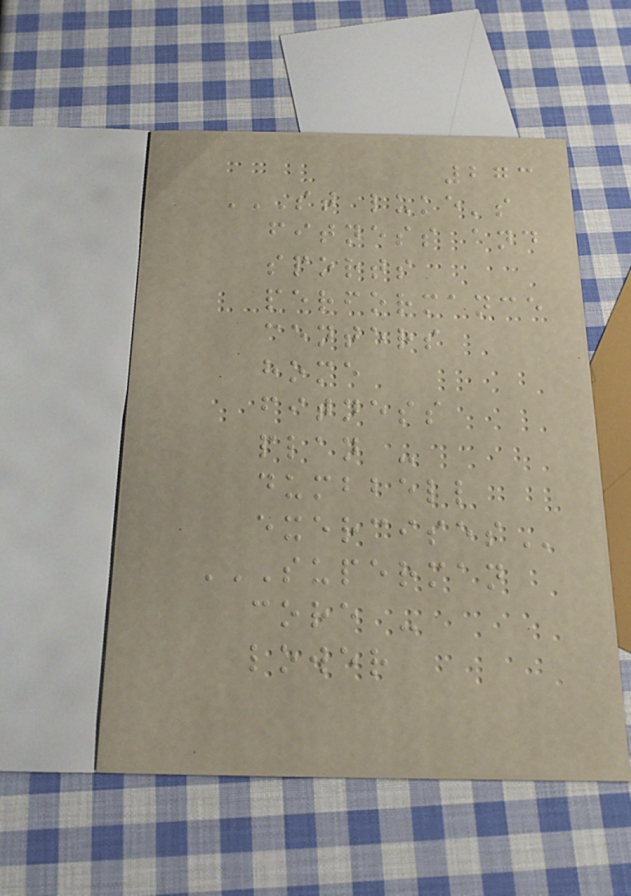273
ST LUKE'S
FITNESS AND
SPORTS
PERFORMANCE
CENTERS
HOME
FITNESS
PLAN -
DUMBBELL
EXERCISES
SUPERMAN
CORE -
LOWER
